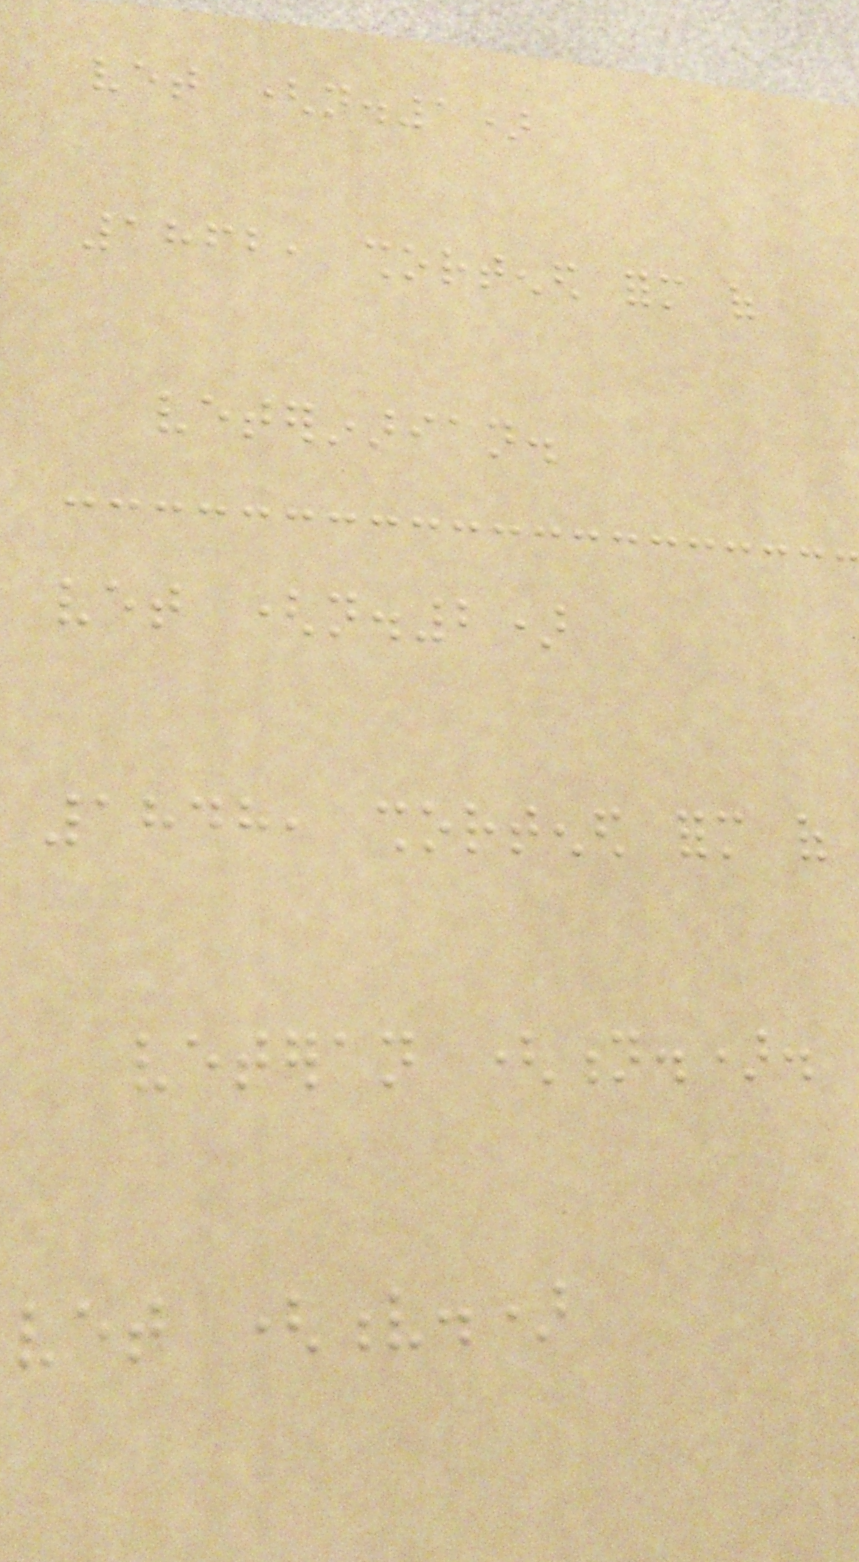vet (n.1)
1862, shortened form of
veterinarian.
vet (n.2)
1848, shortened form of
veteran (n.).
vet (v.)
